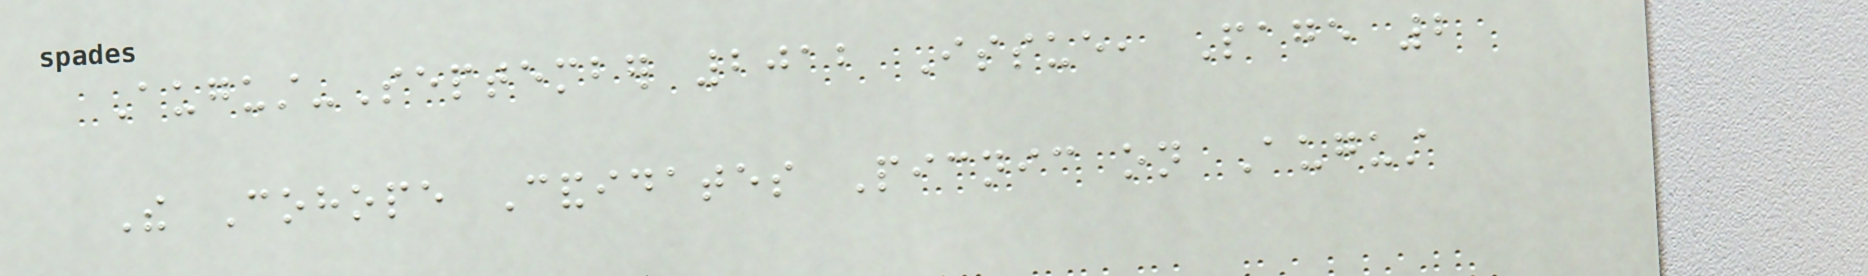August-September 2012 Issue, Page 2
The Cohope Candidates Picnic on August
